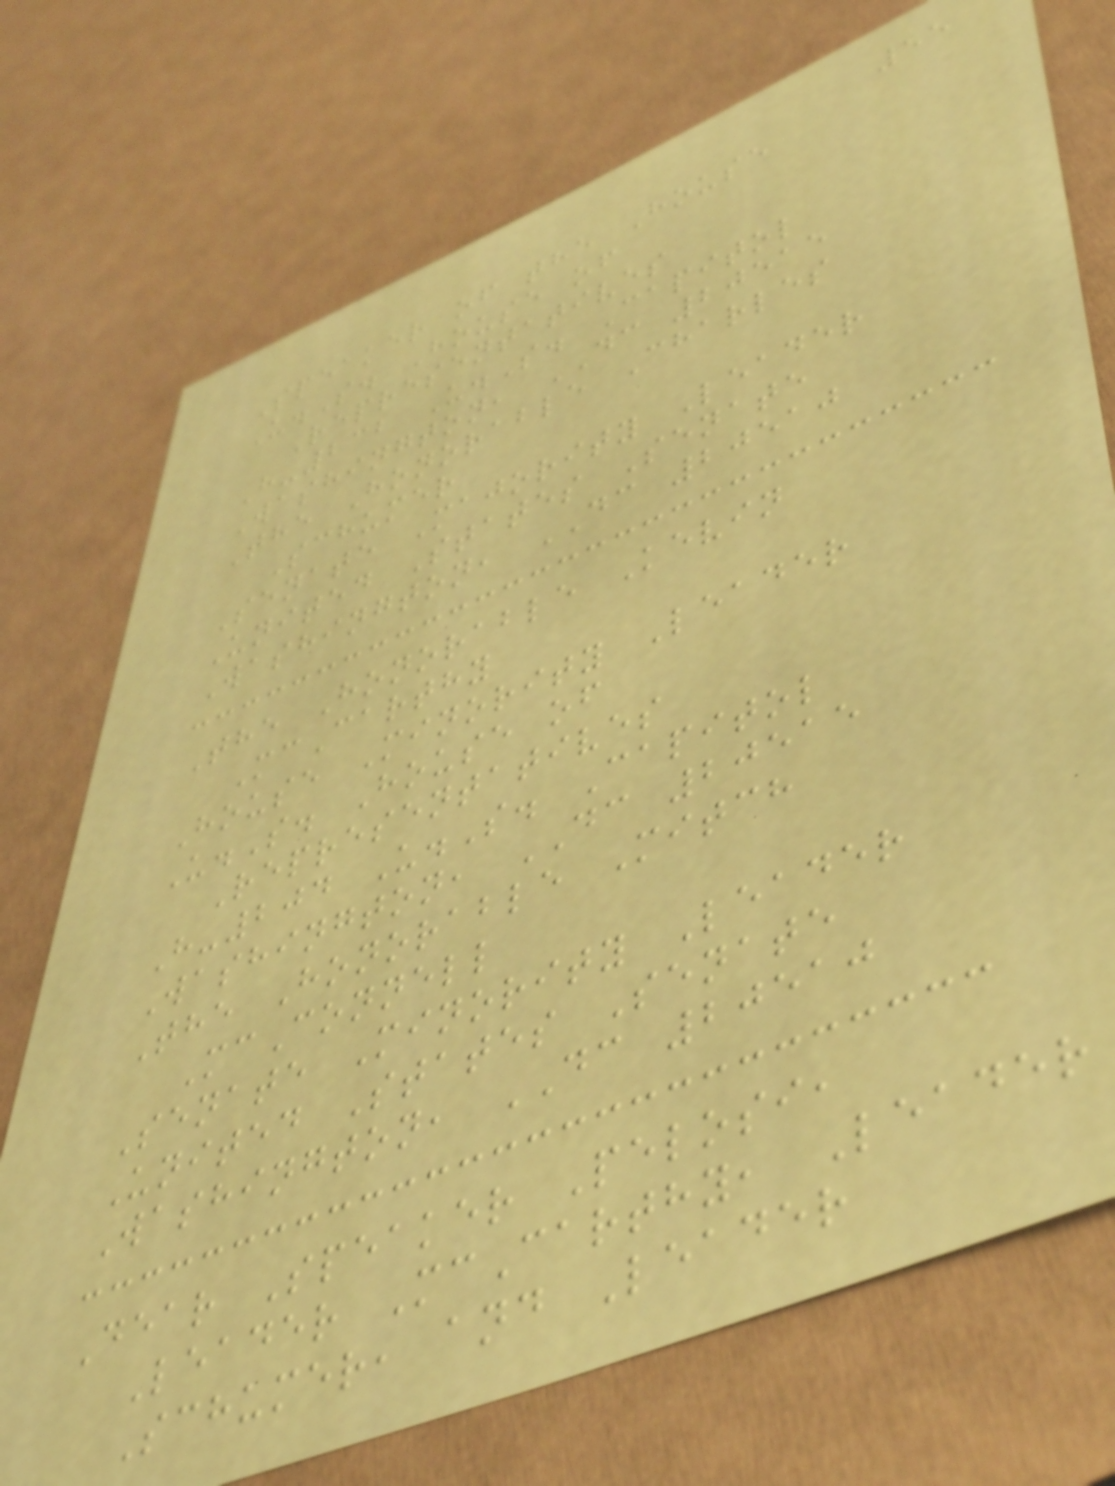55
Speaker of the House
U.S. House of
Representatives
H-232 U.S. Capitol
Washington, DC 20515
The Honorable Charles
Schumer
Senate Majority Leader
United States Senate
Washington, DC 20510
The Honorable Kevin
McCarthy
House Minority Leader
U.S. House of
Representatives
H-204 U.S. Capitol
Washington, DC 20515
The Honorable Mitch
McConnell
Senate Minority Leader
United States Senate
Washington, DC 20510
Dear Speaker Pelosi,
Leader McCarthy, Leader
Schumer, and Leader
